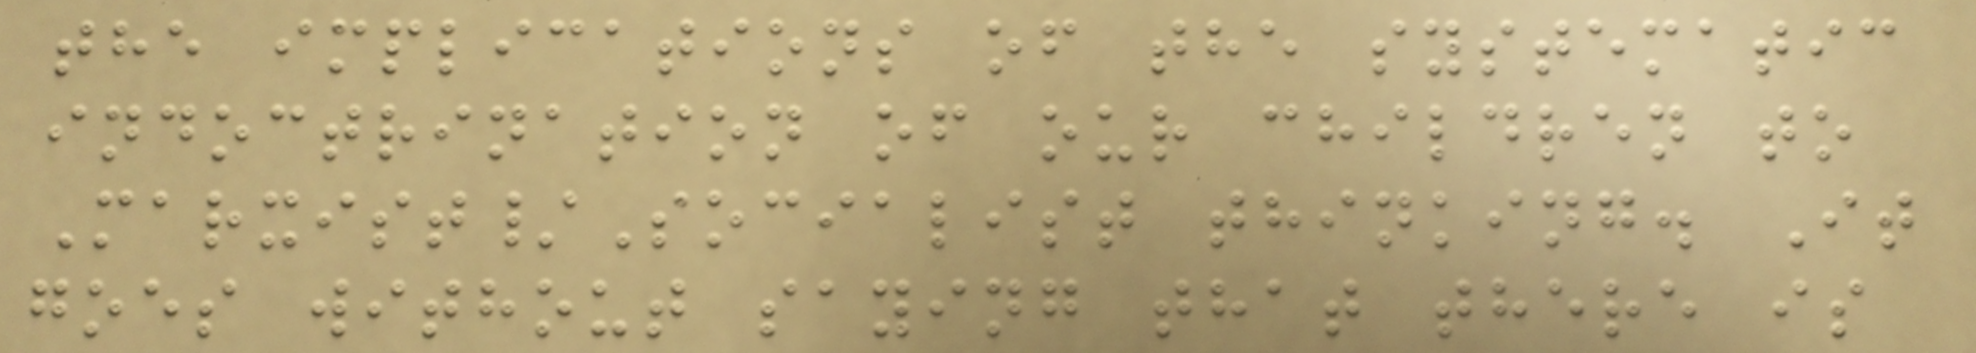the implications of the systematic
indoctrination of our children to
Marxist/Socialist thinking. It
goes without saying that there is
